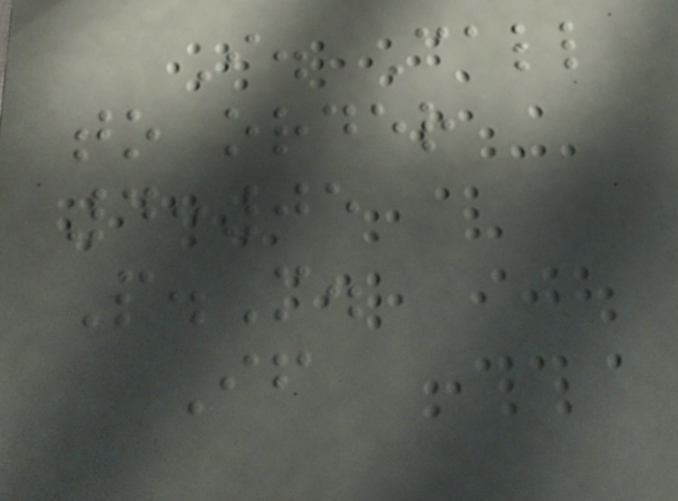I. Call
to order
4:05
P.M.
If
